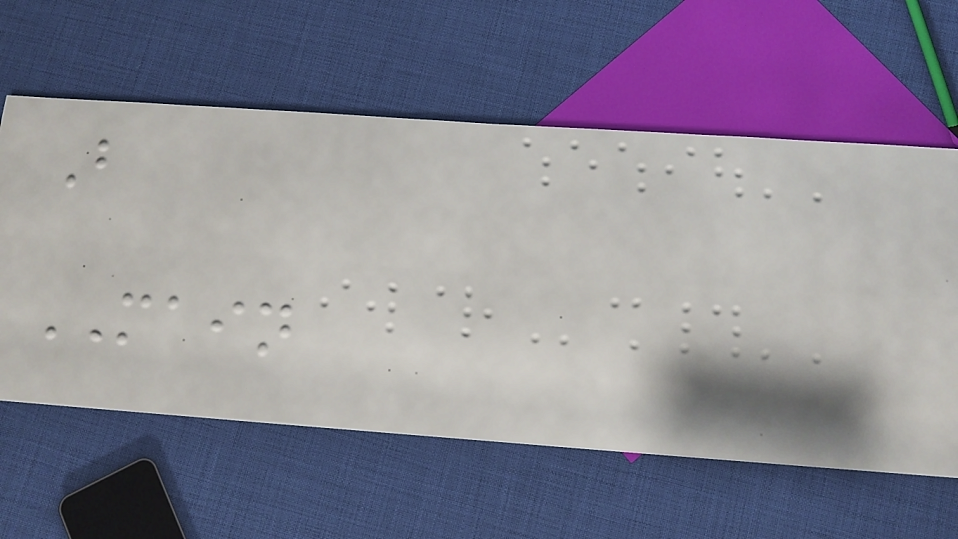B
MAIN
